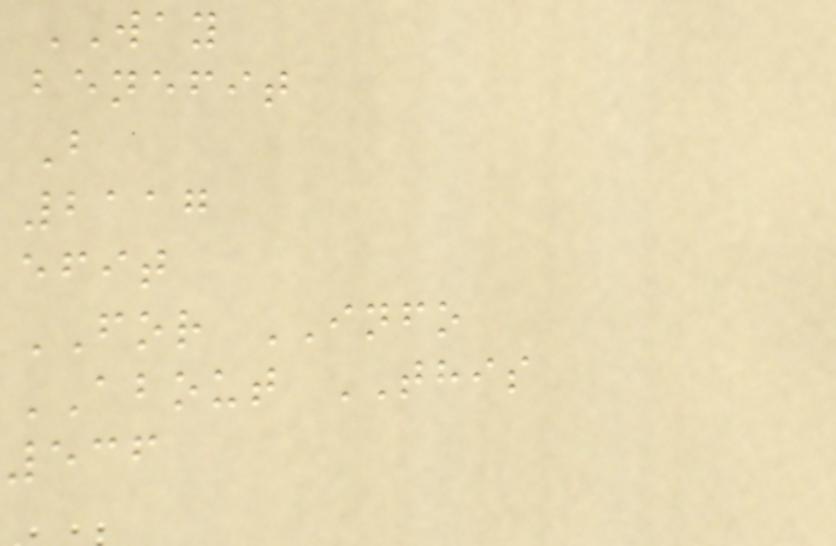WAY
benefit
B
2117
efit
FOR INFO
ABOUT THIS
536
